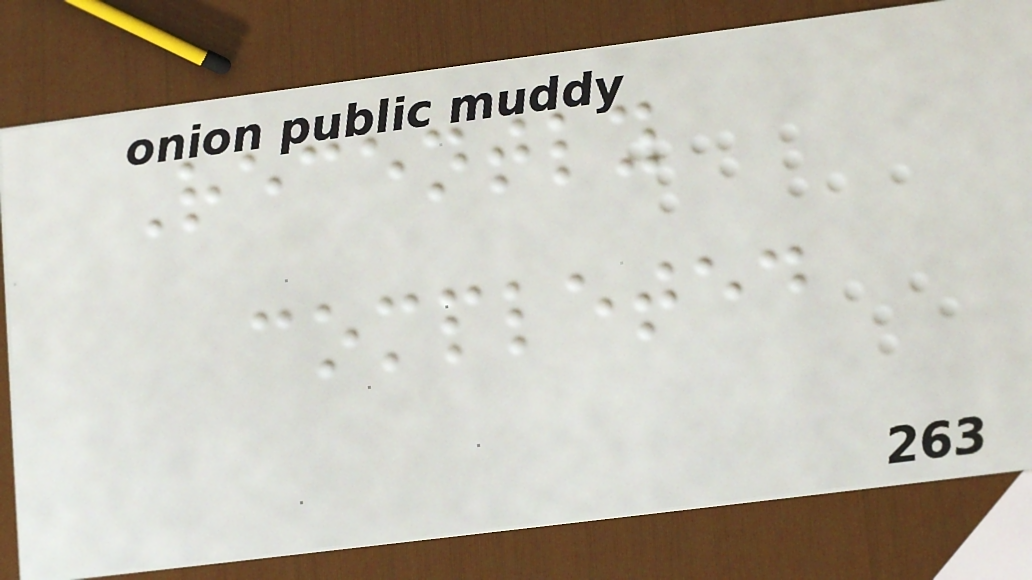Recently
completed
